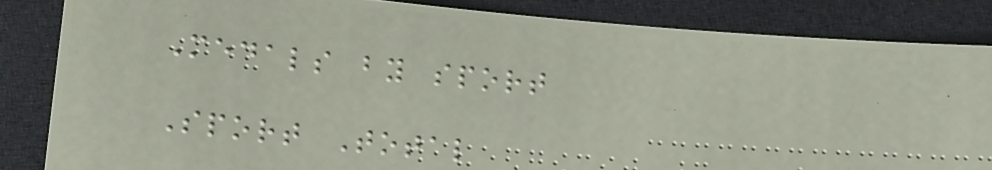Medals by sport
Sport Total
